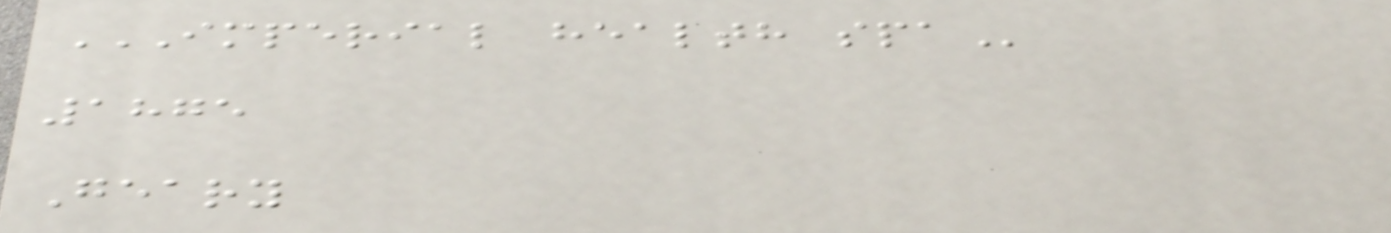IMPERIAL HEALTH SPA
1875
Geary
